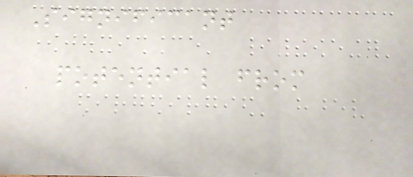Significant
potential from
